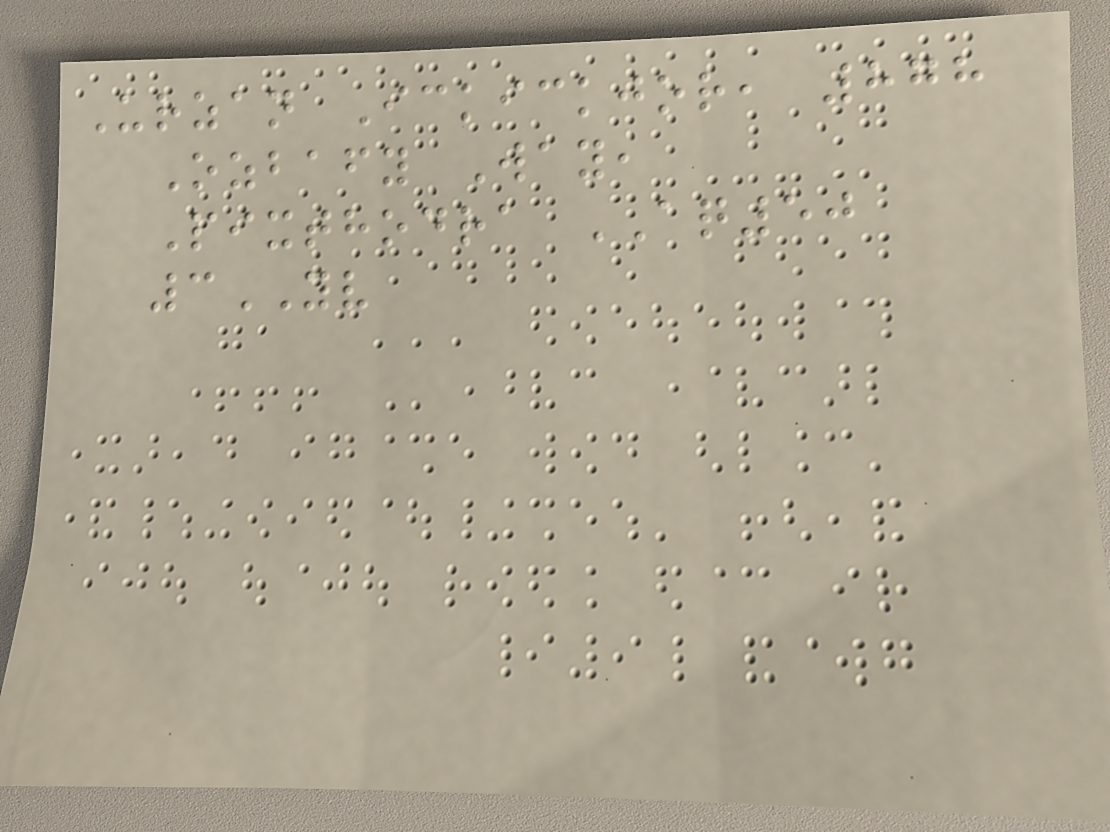Urzan Ickickjor, 878
Ozbafy Way,
Pixthodra AQ50
3YV
